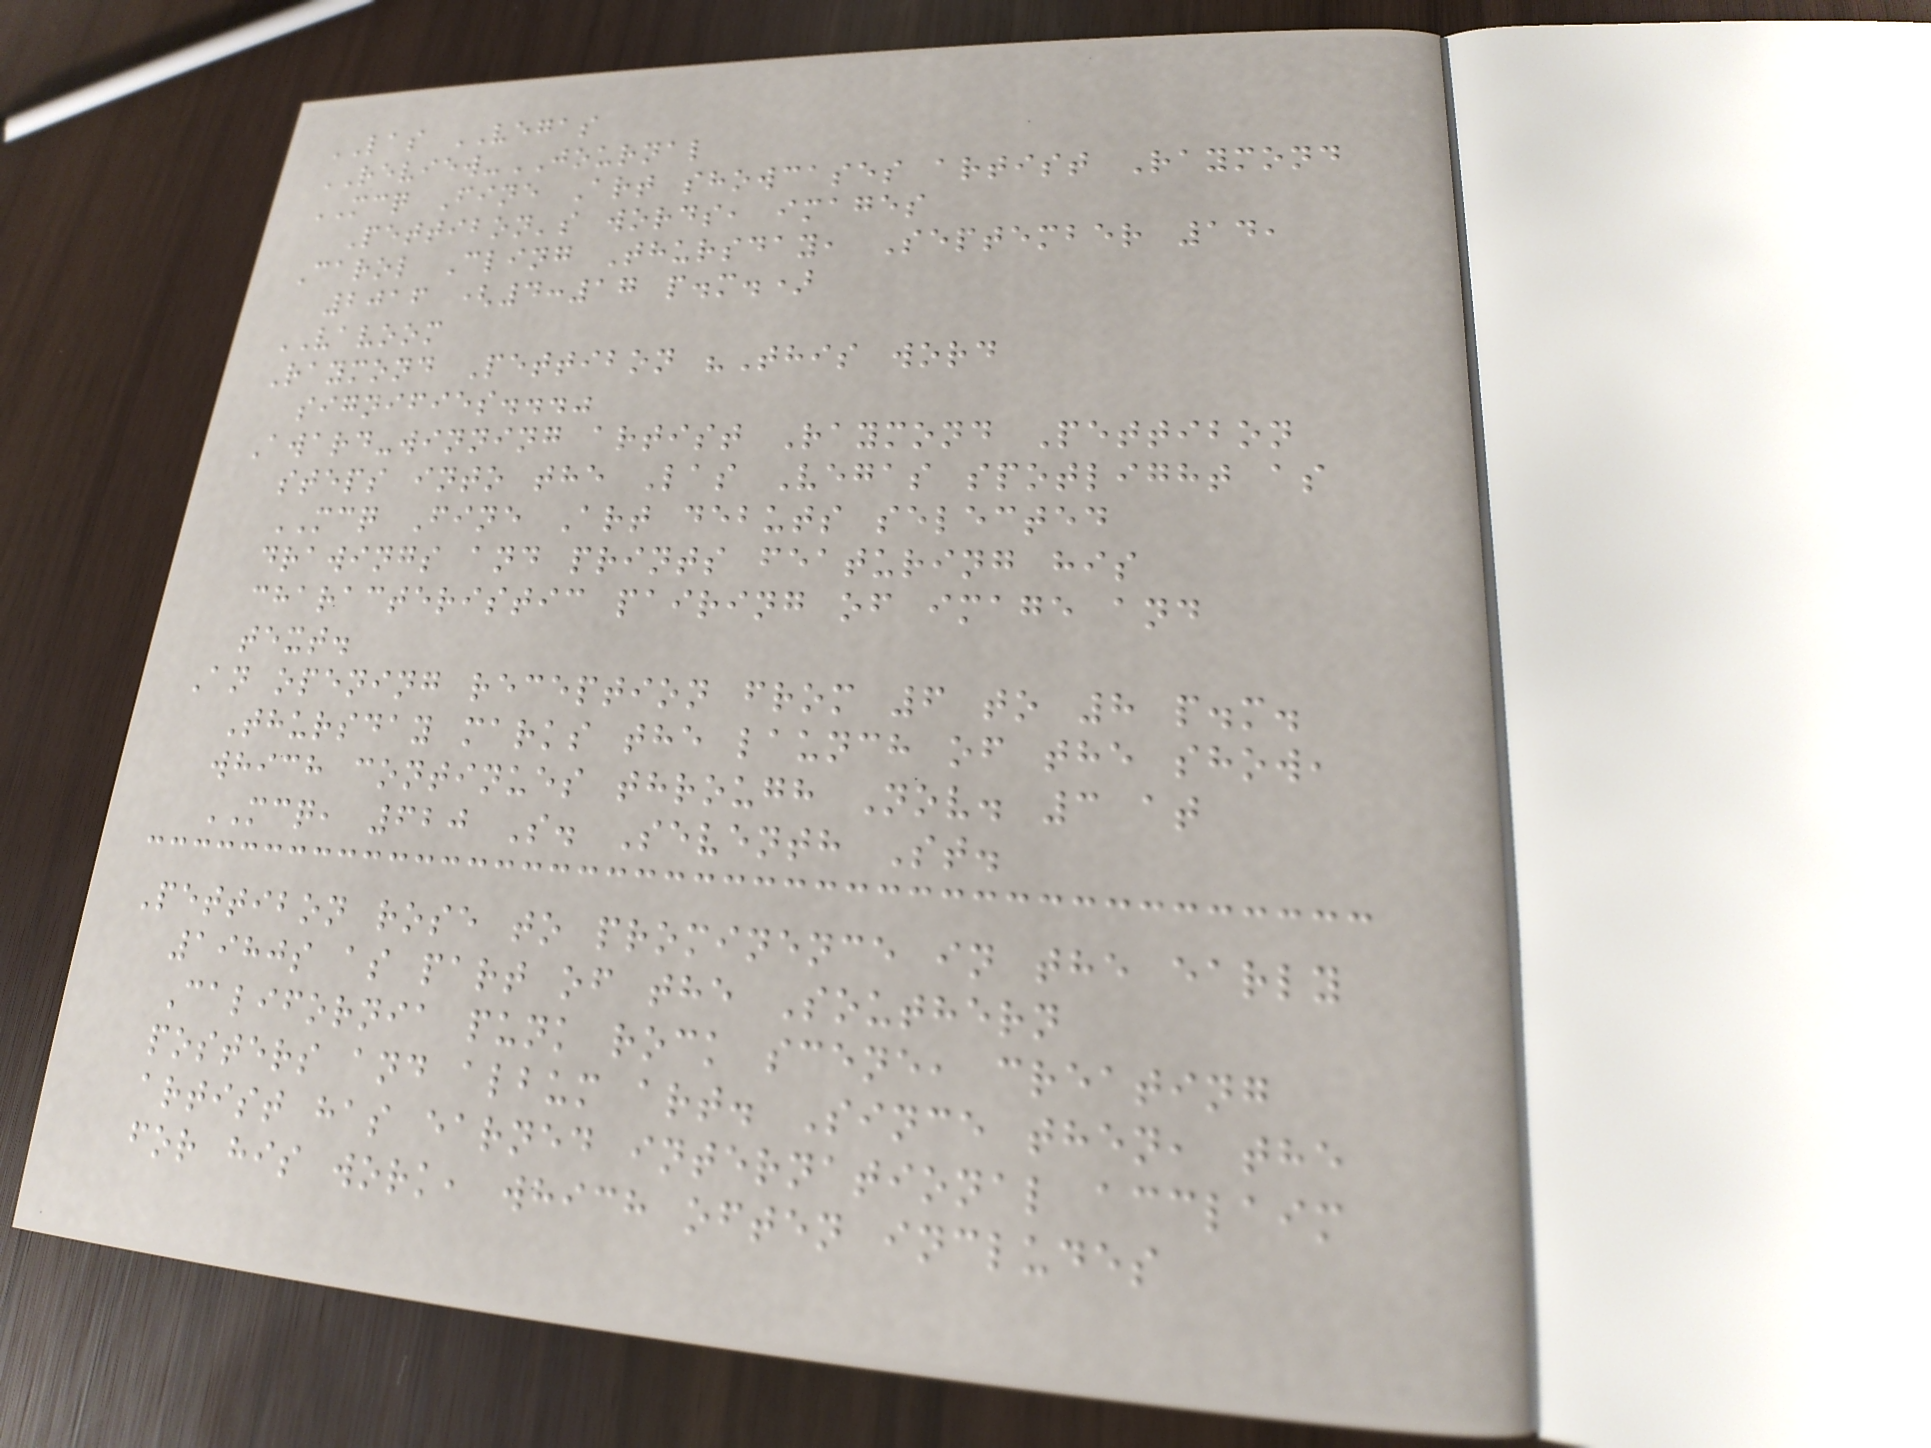LAS VEGAS
REVIEW-JOURNAL
MCQ Fine Art showcases artist Raymond
Pettibon's words, images
Carol Cling Thursday, September 14,
2016 (4:17 p.m.)
VAVOOM
Raymond Pettibon "This word
signifies..."
Award-winning artist Raymond Pettibon
steps into the Las Vegas spotlight as
MCQ Fine Art debuts selected
drawings and prints featuring his
characteristic pairing of image and
text.
An opening reception from 6 to 8 p.m.
Thursday marks the launch of the show,
which continues through Nov. 3 at
MCQ, 620 S. Seventh St.
Pettibon rose to prominence in the early
1980s as part of the Southern
California punk rock scene, creating
posters and album art. Since then, the
artist has earned international acclaim
for his work, which often includes
